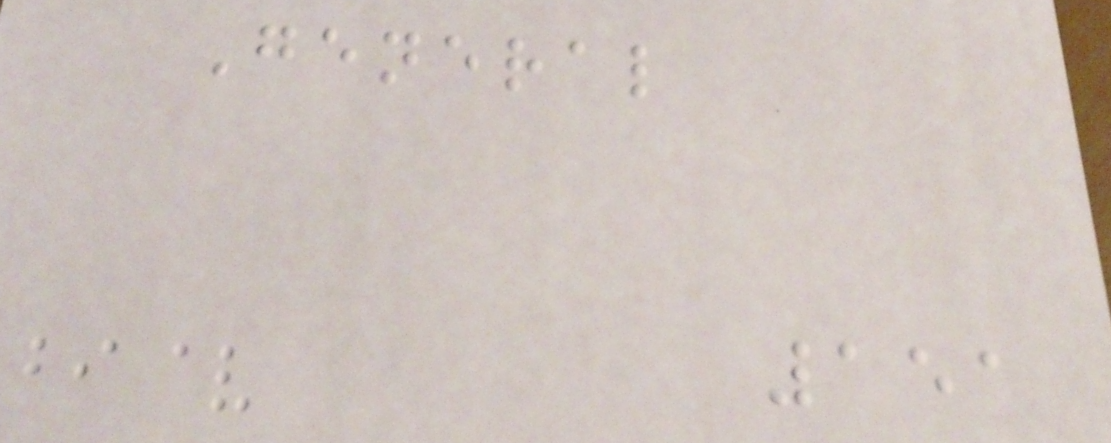General
151
